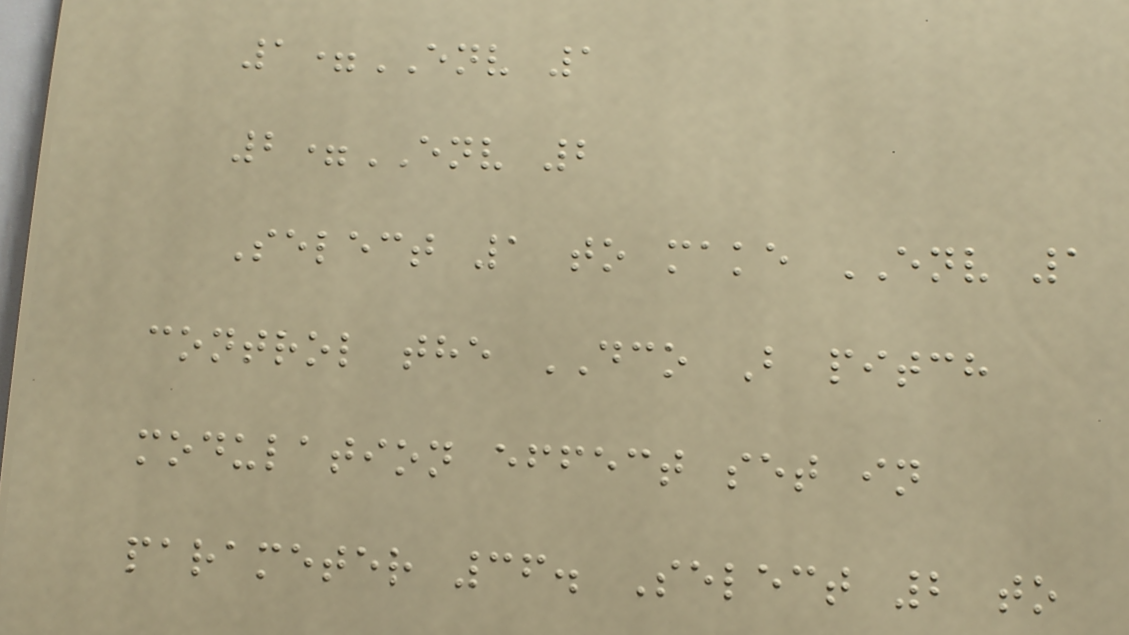1=ENV 1
2=ENV 2
Select 1 to make ENV 1
control the DCO B pitch
modulation effect set in
parameter 36. Select 2 to
